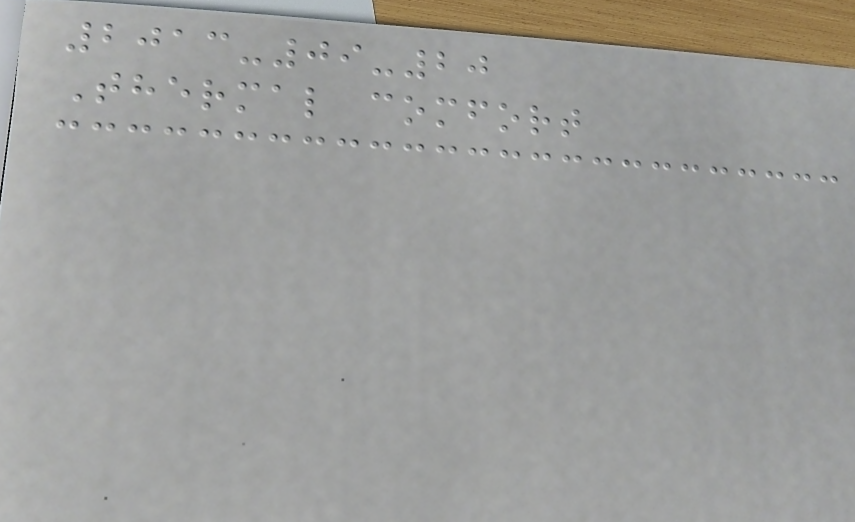2013-09-20
Thermal comfort
